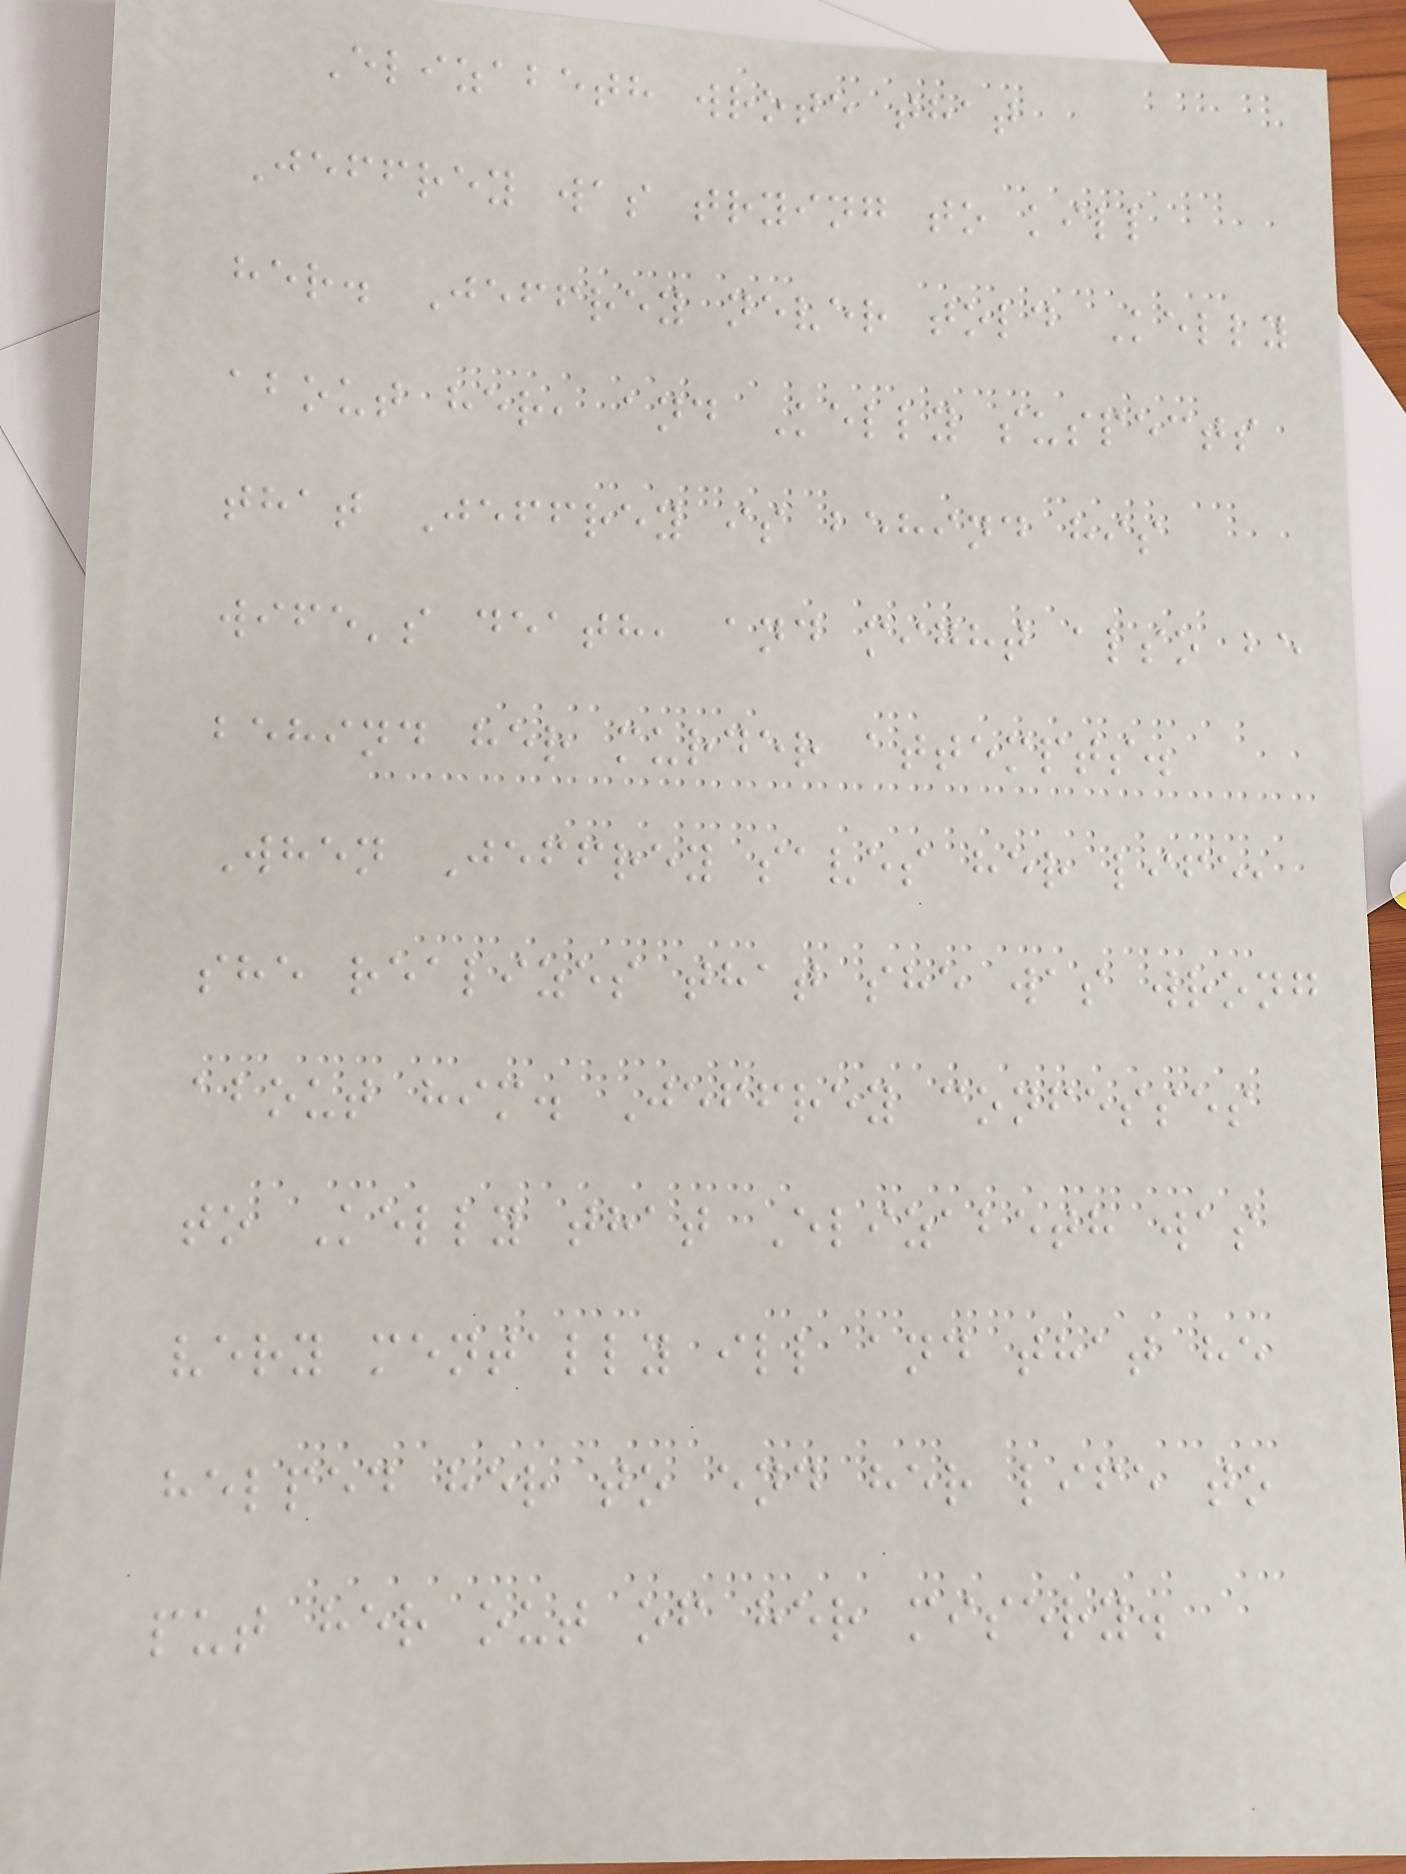Elizabeth wrote that
Jeffrey was trying to kill
her. Jeffrey never told Kelly
about her, and Kelly suspects
that Jeffrey is behind his
wife's death, and might also be
behind her murder attempts.
When Jeffrey saves her life,
she realizes that she was wrong
about him. Jeffrey confesses
to Kelly that Elizabeth was
very mentally ill and that he
helped her to end her life to
put her out of her misery.
